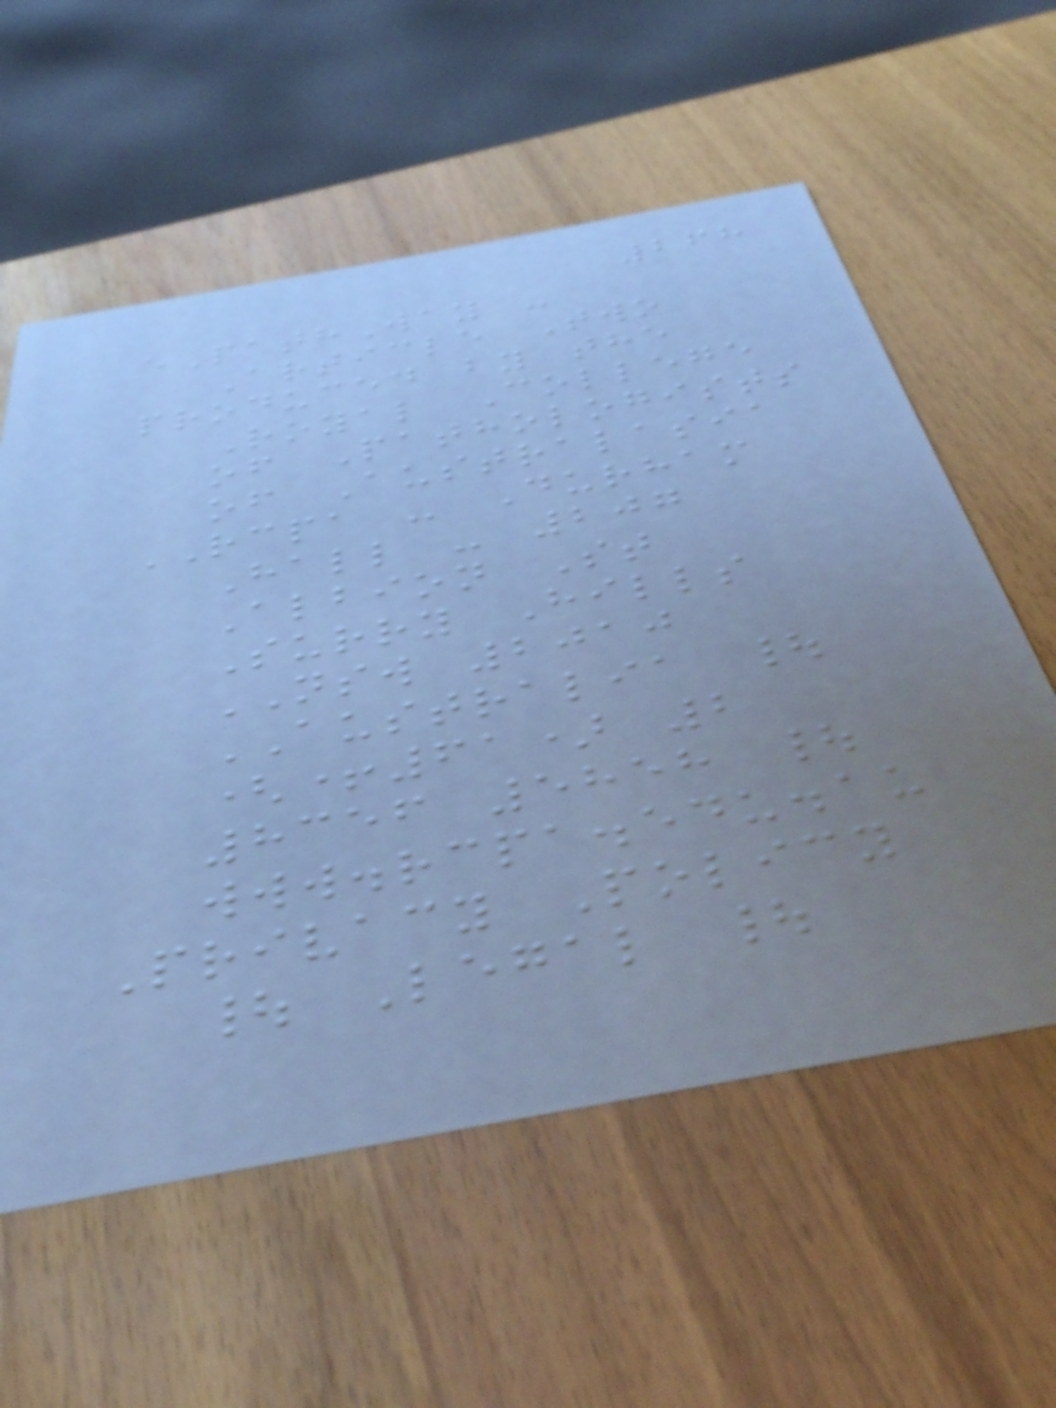268
ePathWay -
Article Two
produced by the
Royal College
of Pathologists
of Australasia
RCPA - Durham
Hall - 207
Albion St
Surry Hills
NSW 2010
AUSTRALIA |
(+61) 2
8356 5858 |
www.rcpa.edu.au
Privacy Policy
| Legal |
